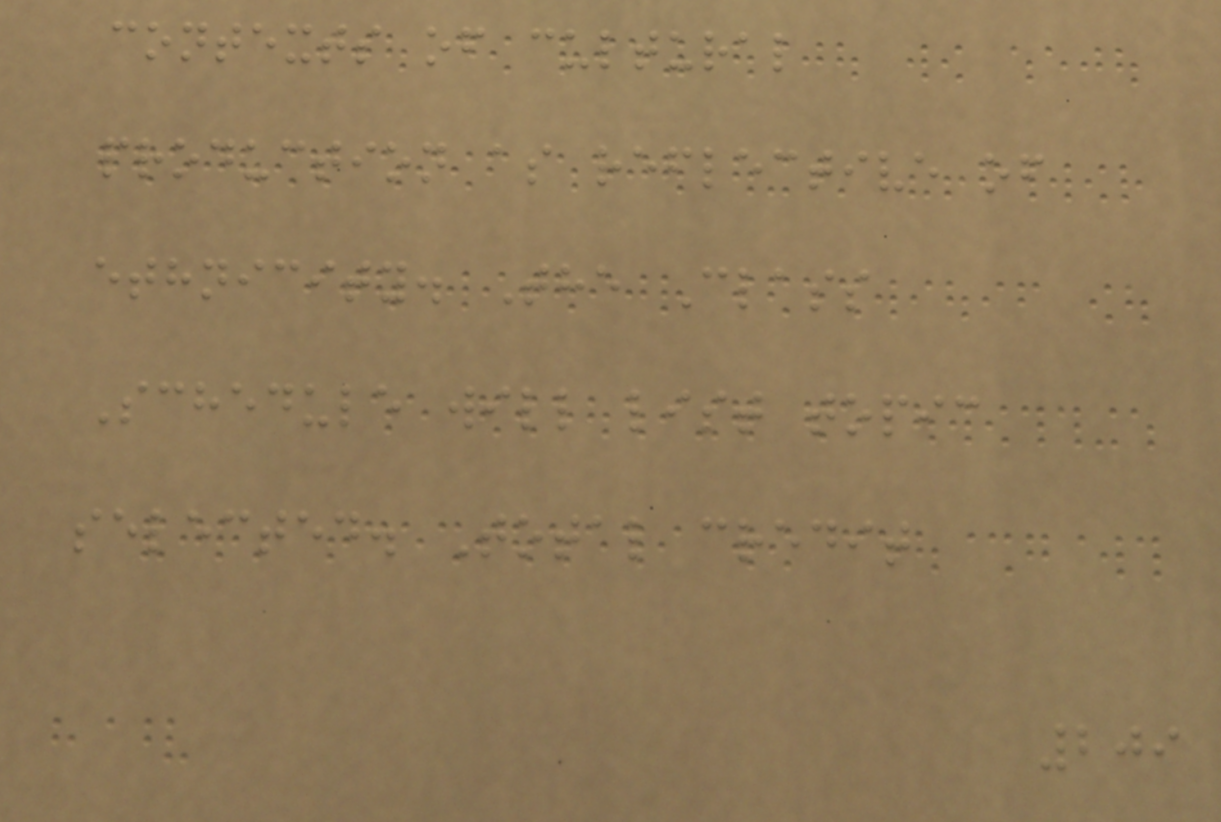contexts of cultural
production as reflective of
ethnicity. The Class
Schedule will list topic
selected. Total credit
209
